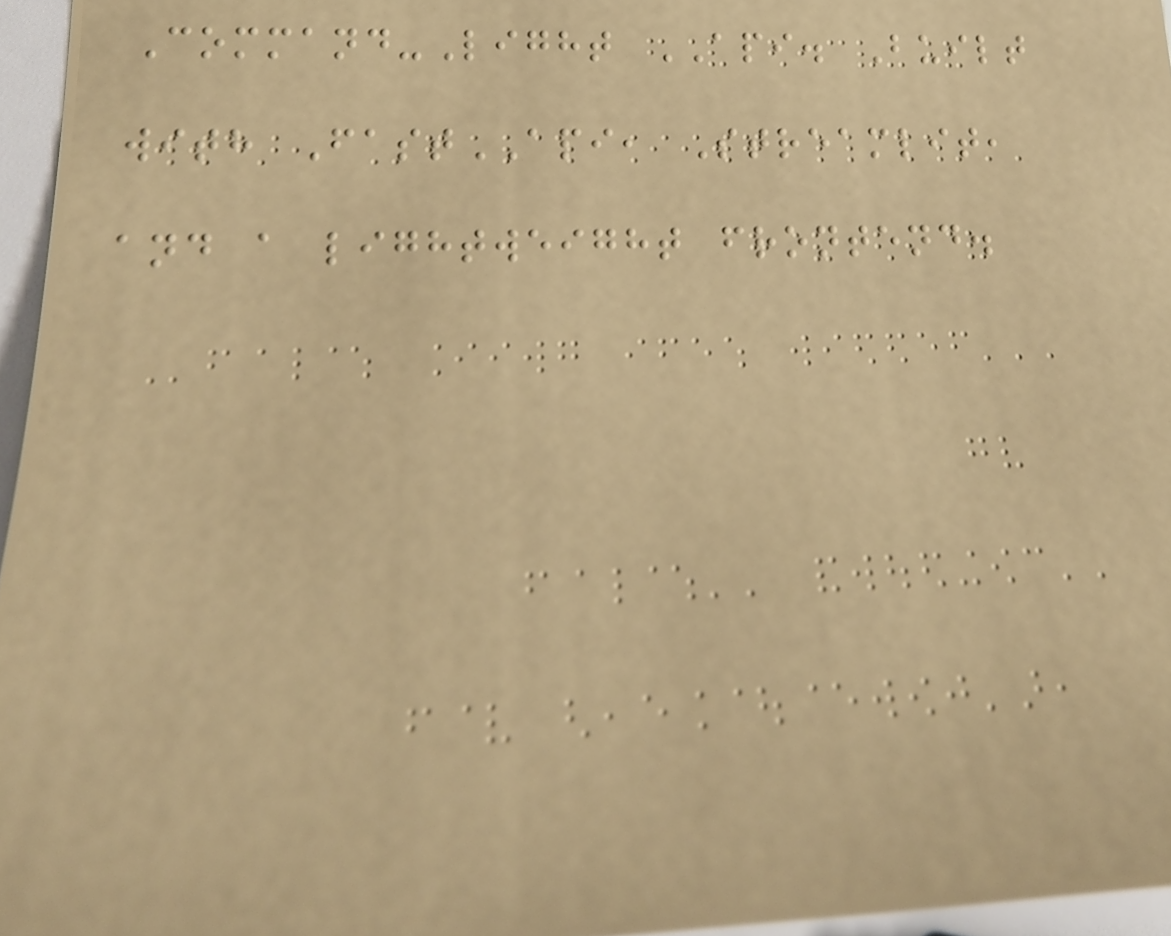Command-Light API. Built
with FastAPI, Streamlit,
and a lightweight frontend.
